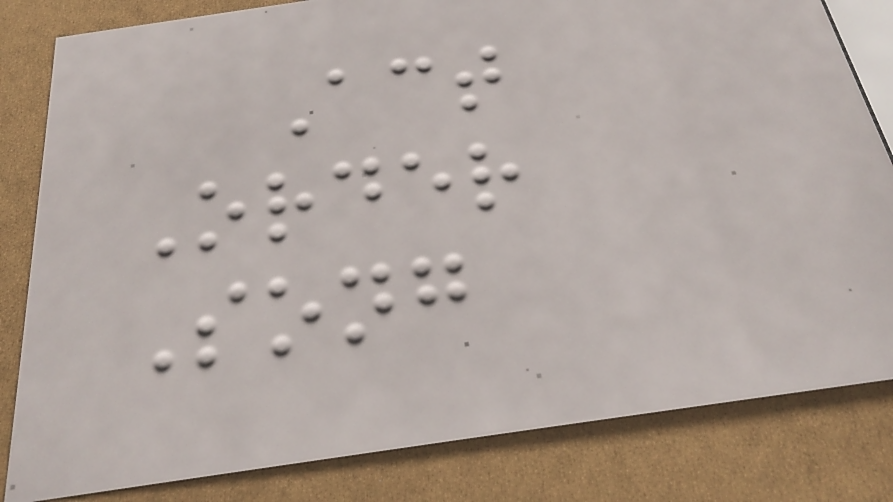Act
Order
Song
